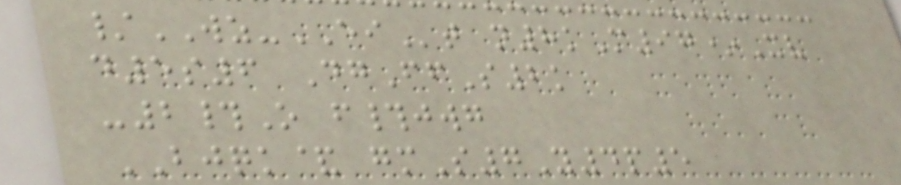/WZ-EIt n8kM97*Xv
d5s6 DgFfS2k
-2#O f#jwg
BJQK& gmS7Y4p5
